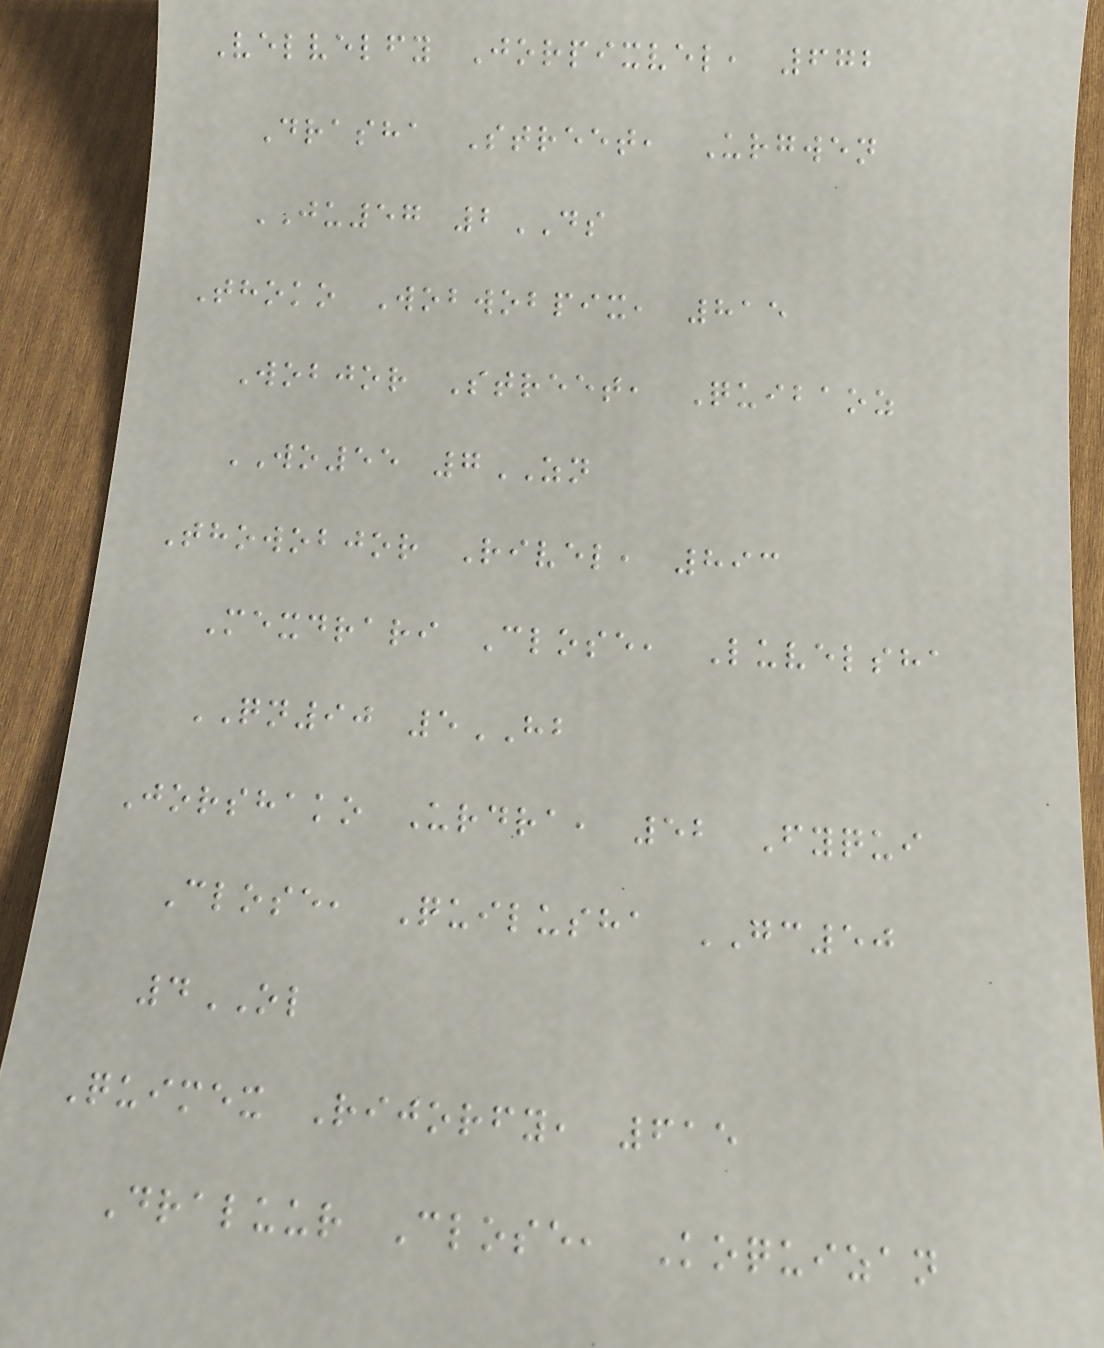Velvelfy Jorpixvel, 672
Drasha Street, Urgwen
JU57 2DS
Thoko Wobwobpix, 815
Wobjor Street, Quibaoz
WO55 7ZN
Thowobjor Rivel, 893
Mexdrari Close, Luvelsha
QN90 5HB
Jorshako Urdra, 52 Fyqui
Close, Quilusha GC50
4OL
Quimex Rijorfy, 615
Draluur Close, Koquizan
